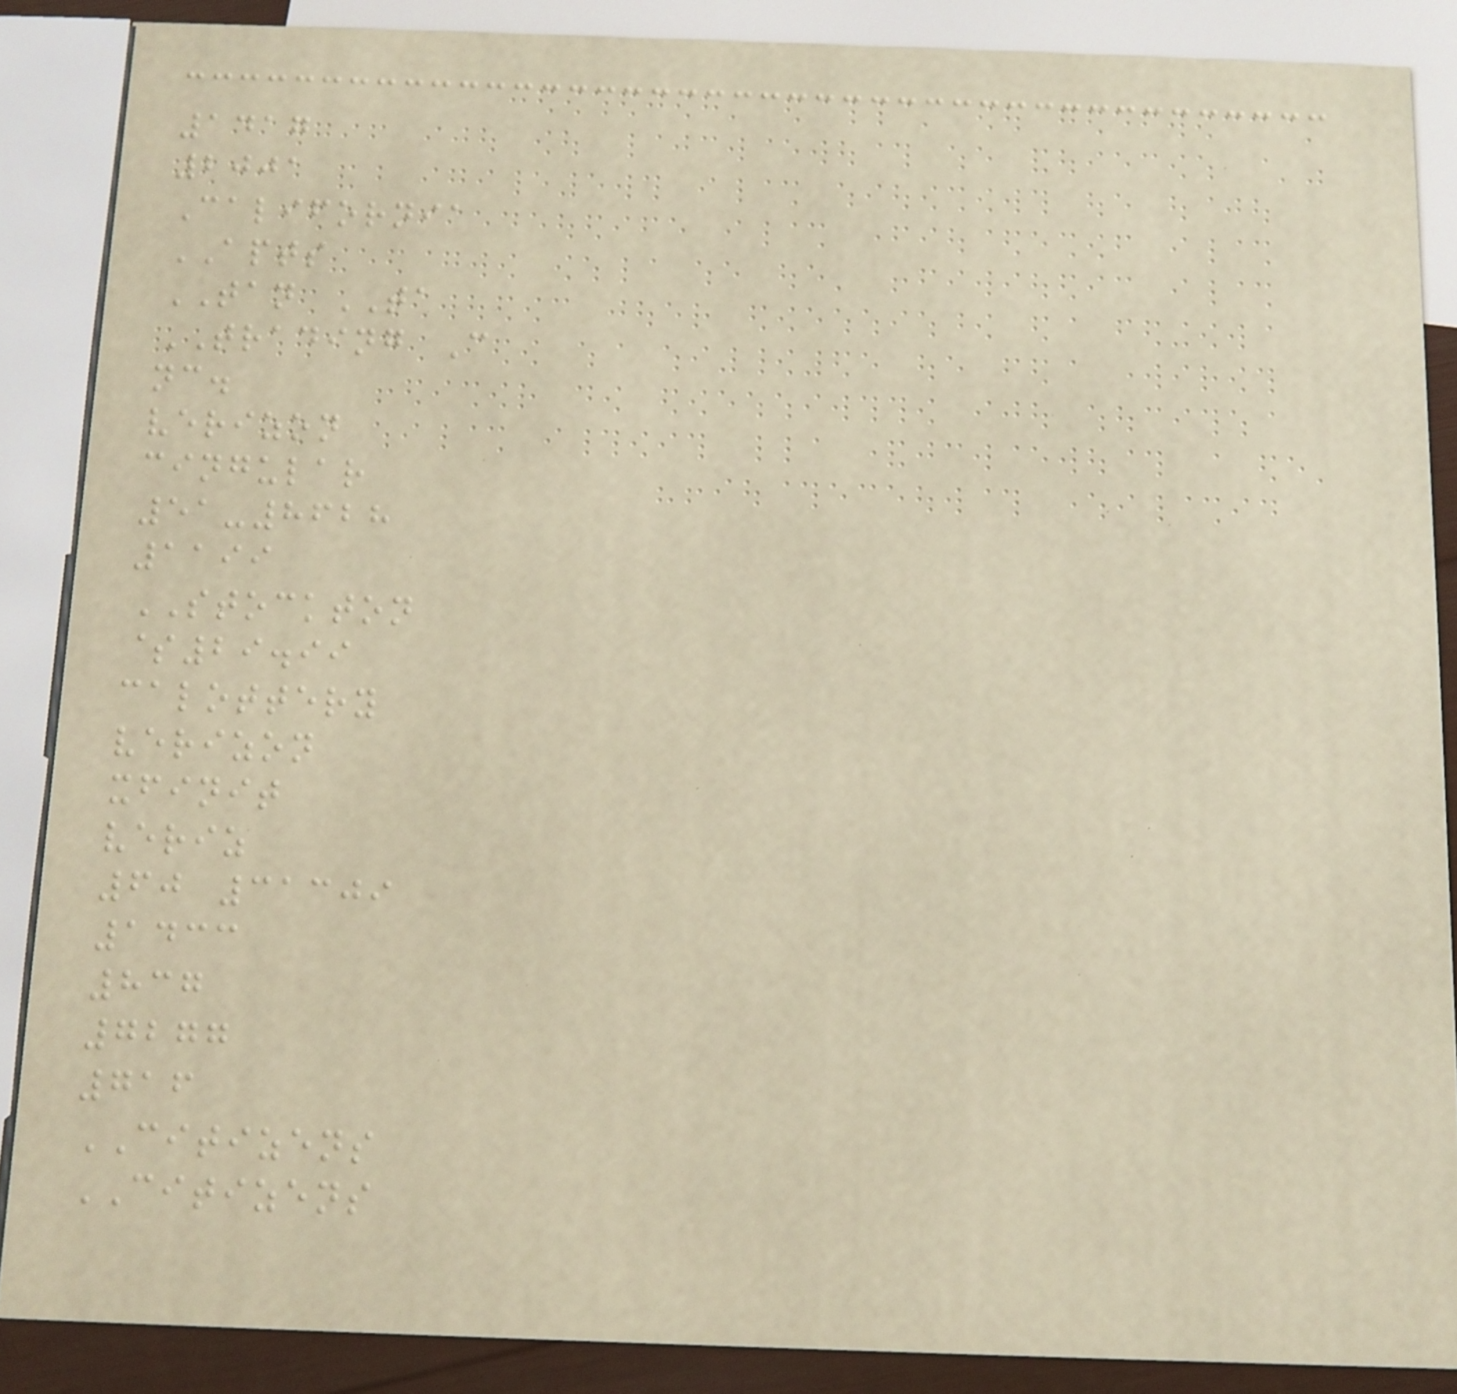1417
2001
California
APTS
TAN TA
TRADING C
nc.
verizon
cingular
51-8628
1199
STOCKTON
$29.99
calottery
verizon
xfinit
veriz
60 31309
1433
837
7277
716
CITIZENS
CITIZENS
